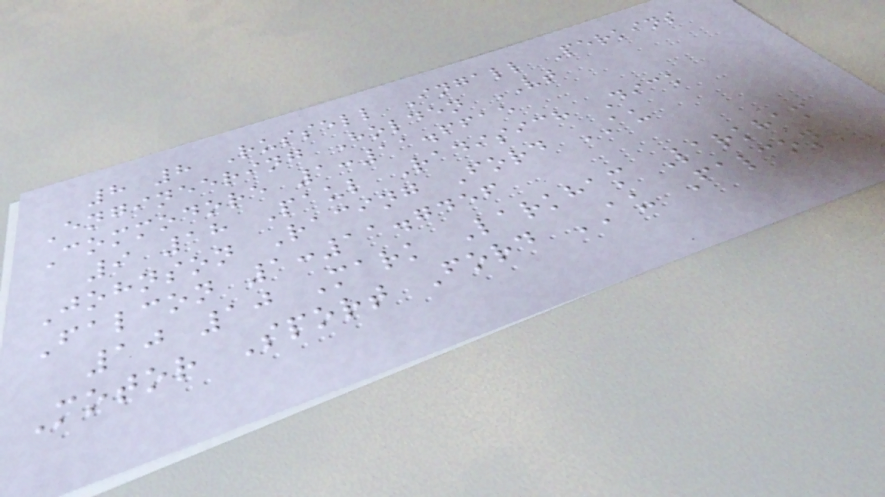8 8 Russell Ingall Perkins
Engineering Holden VT
Commodore 1:11.6615
9 18 Paul Radisich Dick
Johnson Racing Ford AU
Falcon 1:11.7456
10 10 Mark Larkham Larkham
Motor Sport Ford AU Falcon
